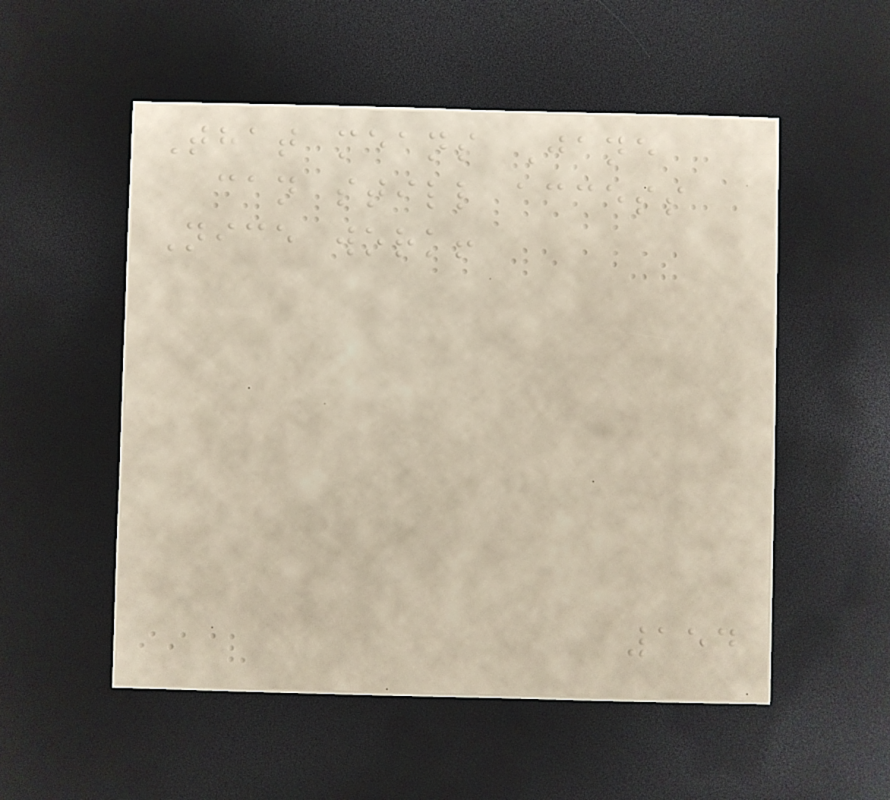That means Jane
can still access
Nice work!
154
